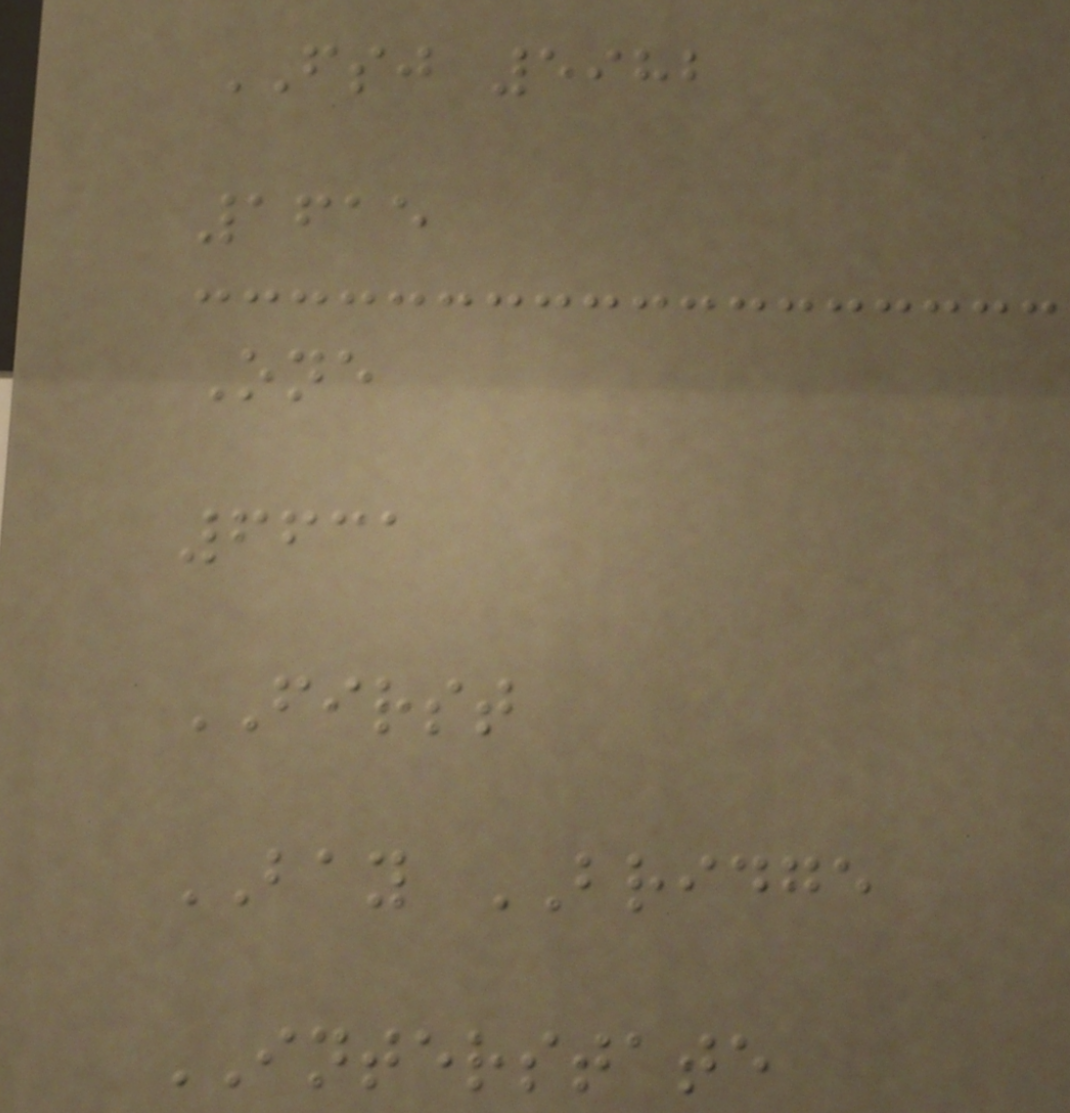FSJ 5982
1615
One
6631
FIRST
BAY BRIDGE
INTERSTATE
